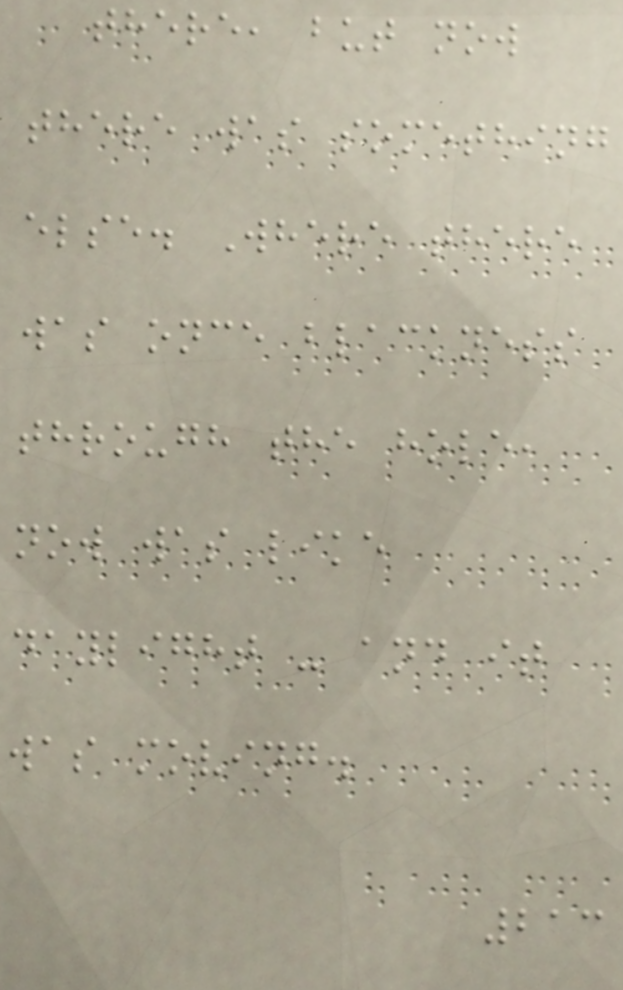there, but now
there was something
else. Where there
was once blackness
through the hole,
now was like
daylight - and it
was moving.
213
